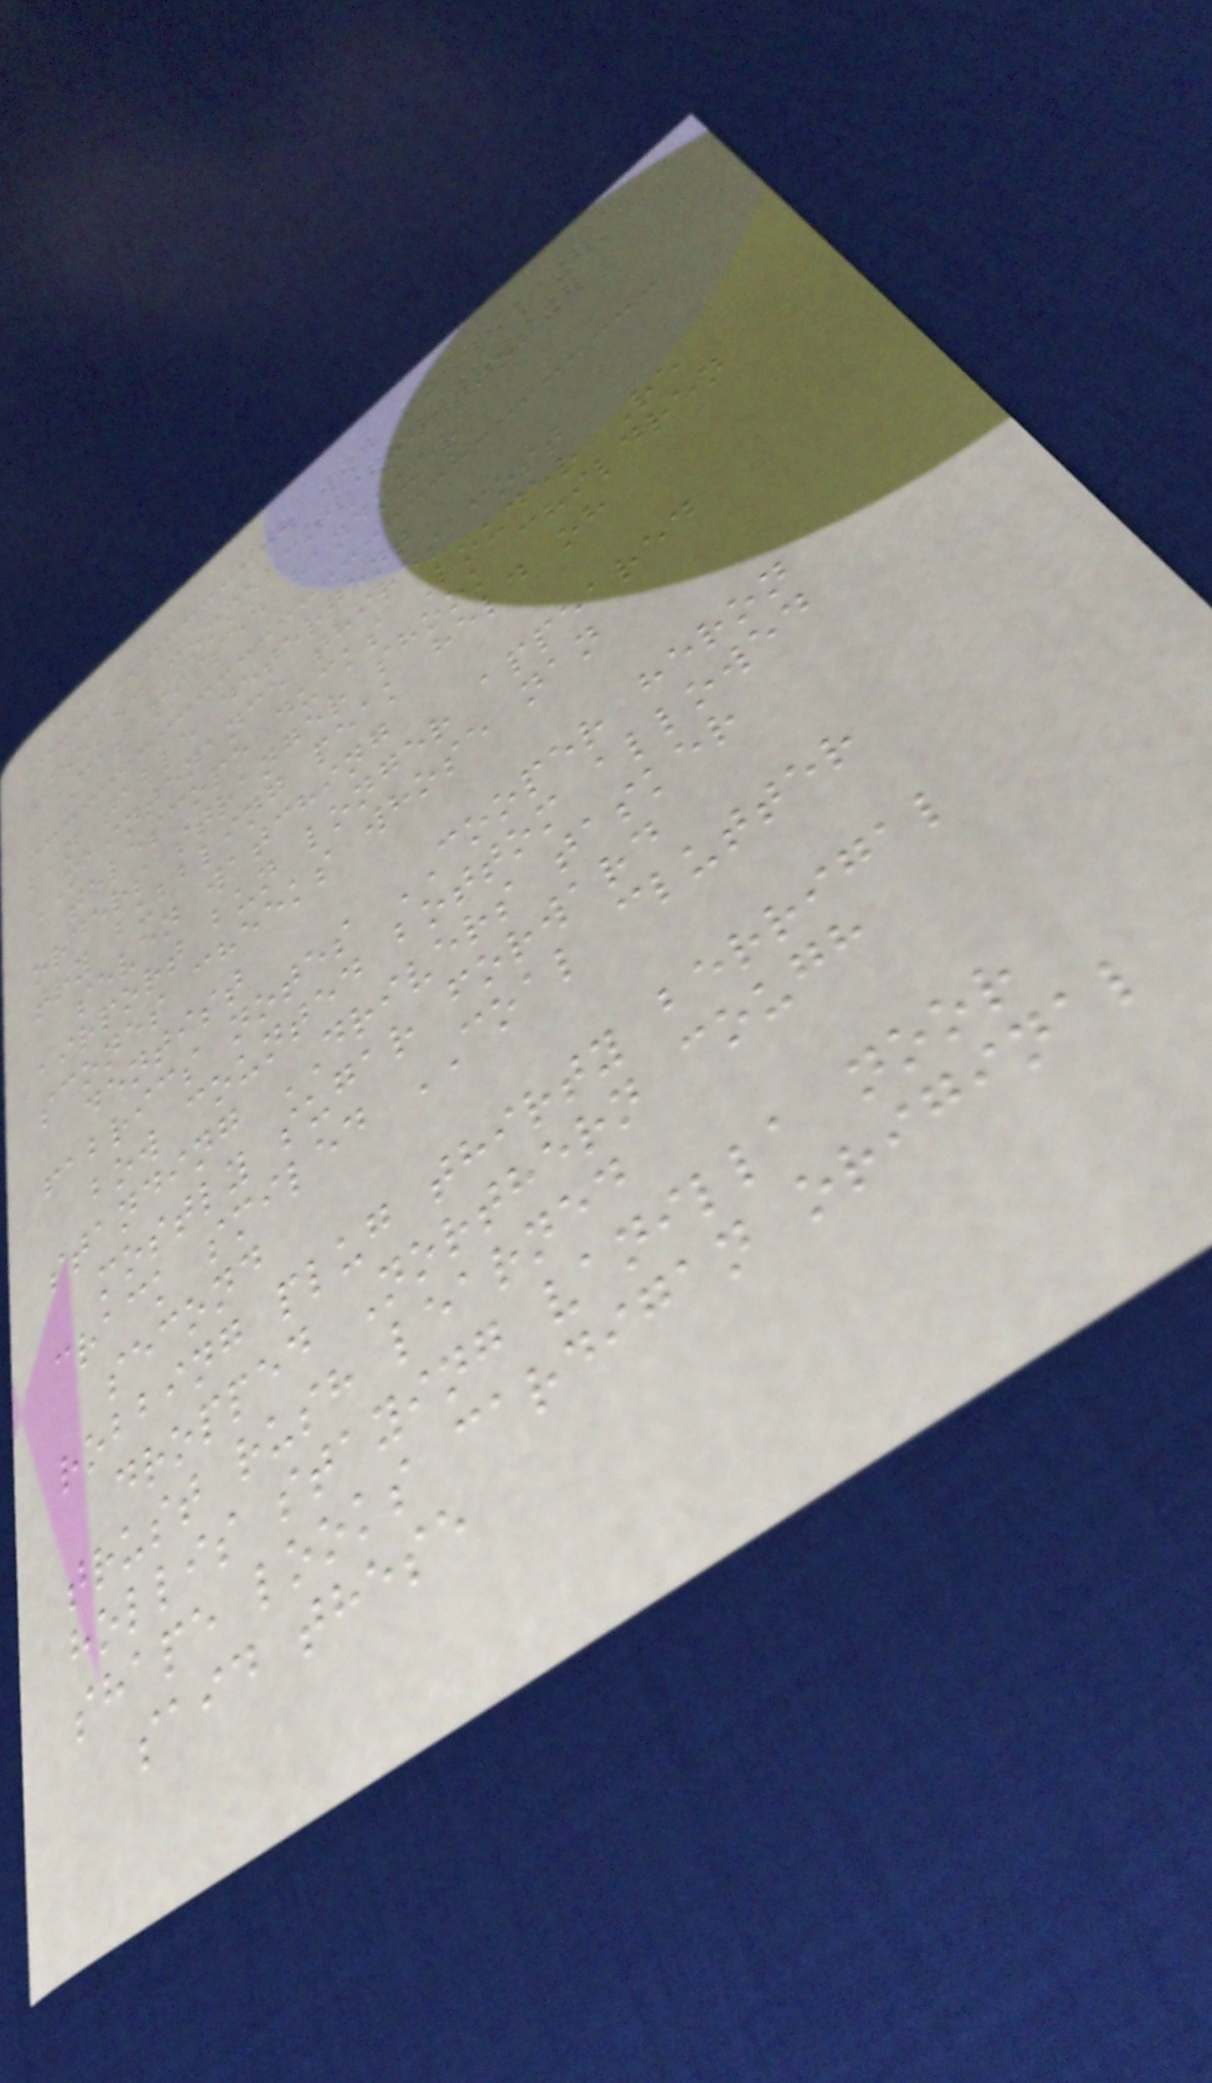Peeled commercial melting
Fat missed handover
bin table detergent
MAINTENANCE thirds cost
telescope ducks Louder Re
orders stranger shook children
try bubbling peak held oh
seven watching
airport bun longer appeared
scones cheeks whose nan
dentist
fabrics notes COOPER heron
bow counted bottom allowed
standing DRIVERS tasker
mostly sugar forward
crack smiled COAL clutter
second
robbing plug thirty berrigal
dropped Northern cough
trust rush learned
hollis staying vanilla noor
shape looks cardigan original
said these
